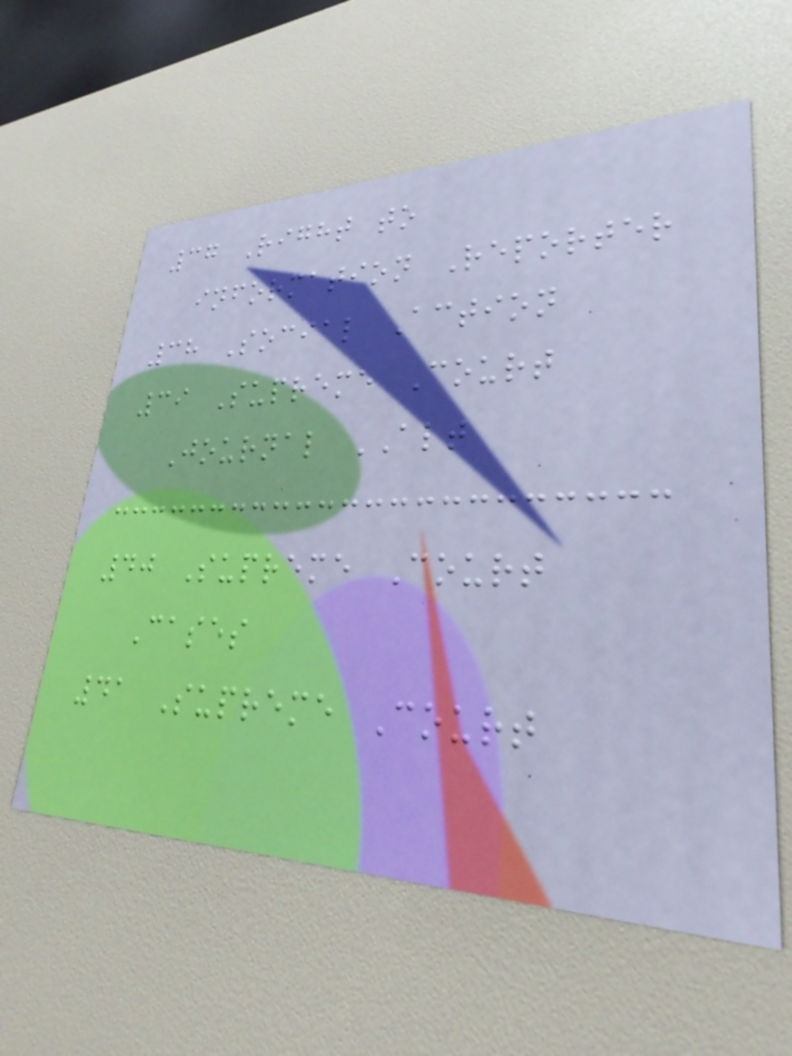37 Right to
information Reporter
38 Social Action
39 Supreme Court
Journal ALT
40 Supreme Court
Cases
41 Supreme Court
